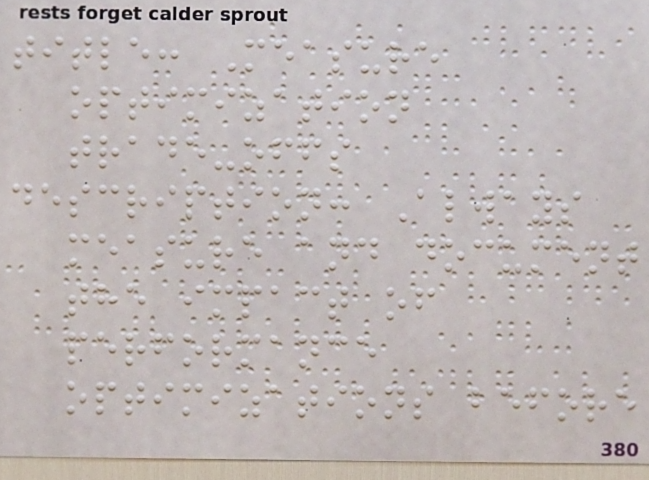title: Measure
optimization
trade-offs
description: Always
measure and document
the impact of
performance
optimizations before
